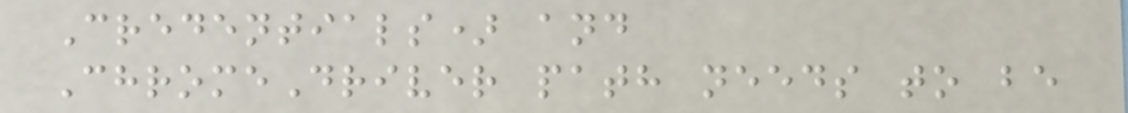Credentials) and
ChromeDriver path needs to be
